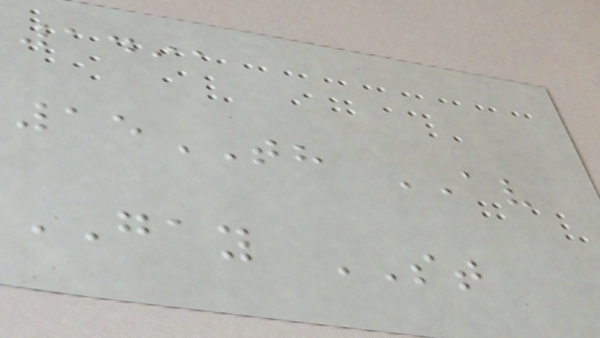1491
15TH AV
GAY ST
